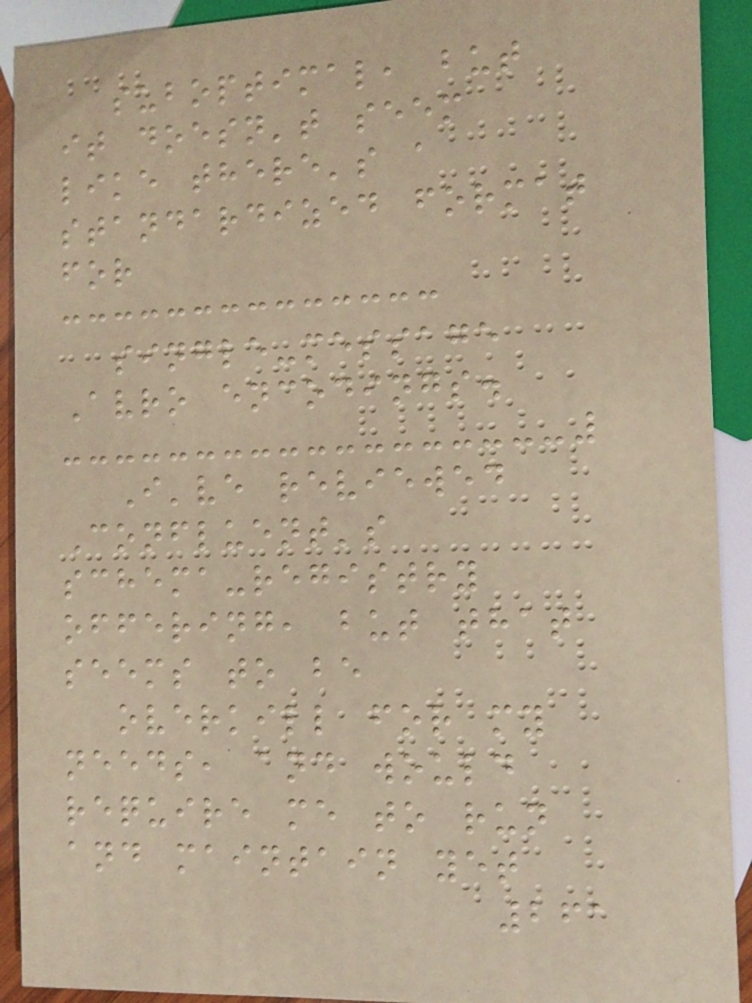suboptimal, but
it doesn't seem
like there's a
standardized format
for
single-message
Avro encodings.
I've reviewed
Confluent's
schema-registry
offering, but that
seems to be
overkill for my
needs, and would
require me to run
and maintain yet
261
